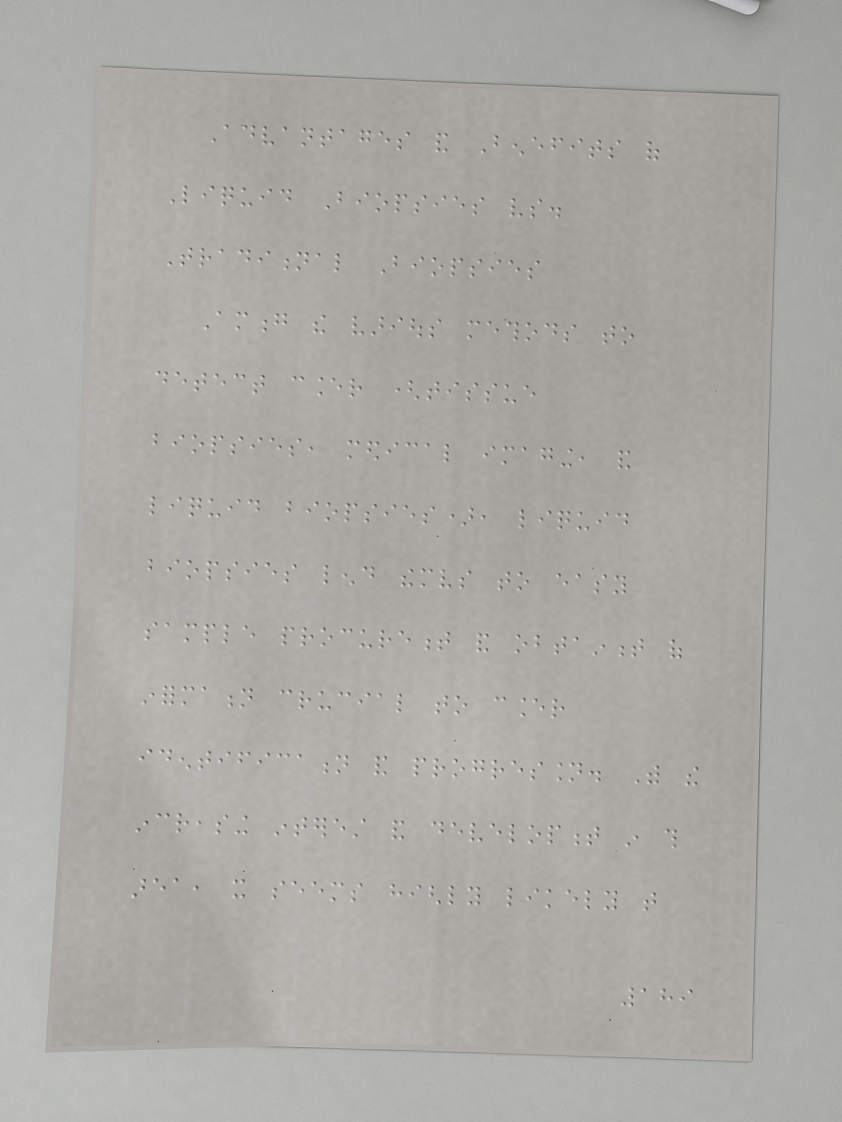Advantages and Benefits of
Liquid Biopsies vs.
Traditional Biopsies
Among the various methods to
detect cancer (tissue
biopsies, medical imaging, and
liquid biopsies), liquid
biopsies lend themselves to easy
sample procurement and obtainment of
information crucial to cancer
identification and progression. With the
increasing interest and development in this
area, it seems highly likely that
189
